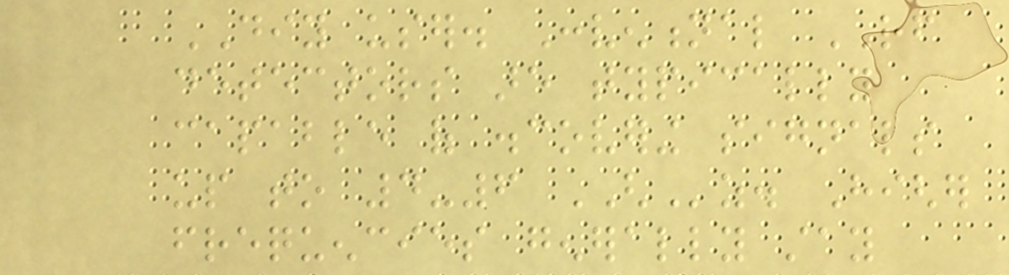DIY user. Conventional RF
detectors are typically
capable of discovering signals
up to 4-6 GHz. Higher
frequencies generally stay
